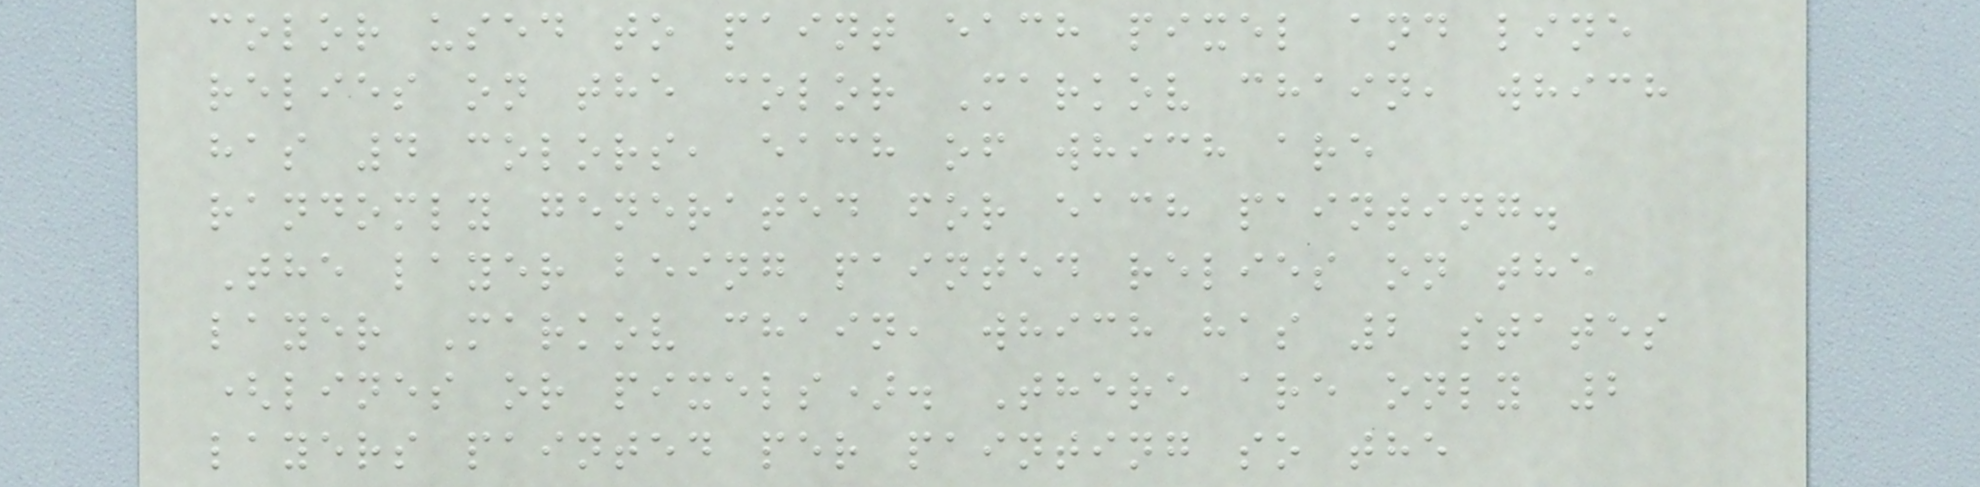color used to paint each pixel and line
relies on the color Markov chain, which
has 4 colors, each of which are
randomly generated for each painting.
The layer being painted relies on the
layer Markov chain, which has 2 states
(lines or pixels). There are only 2
layers painted per painting so the
